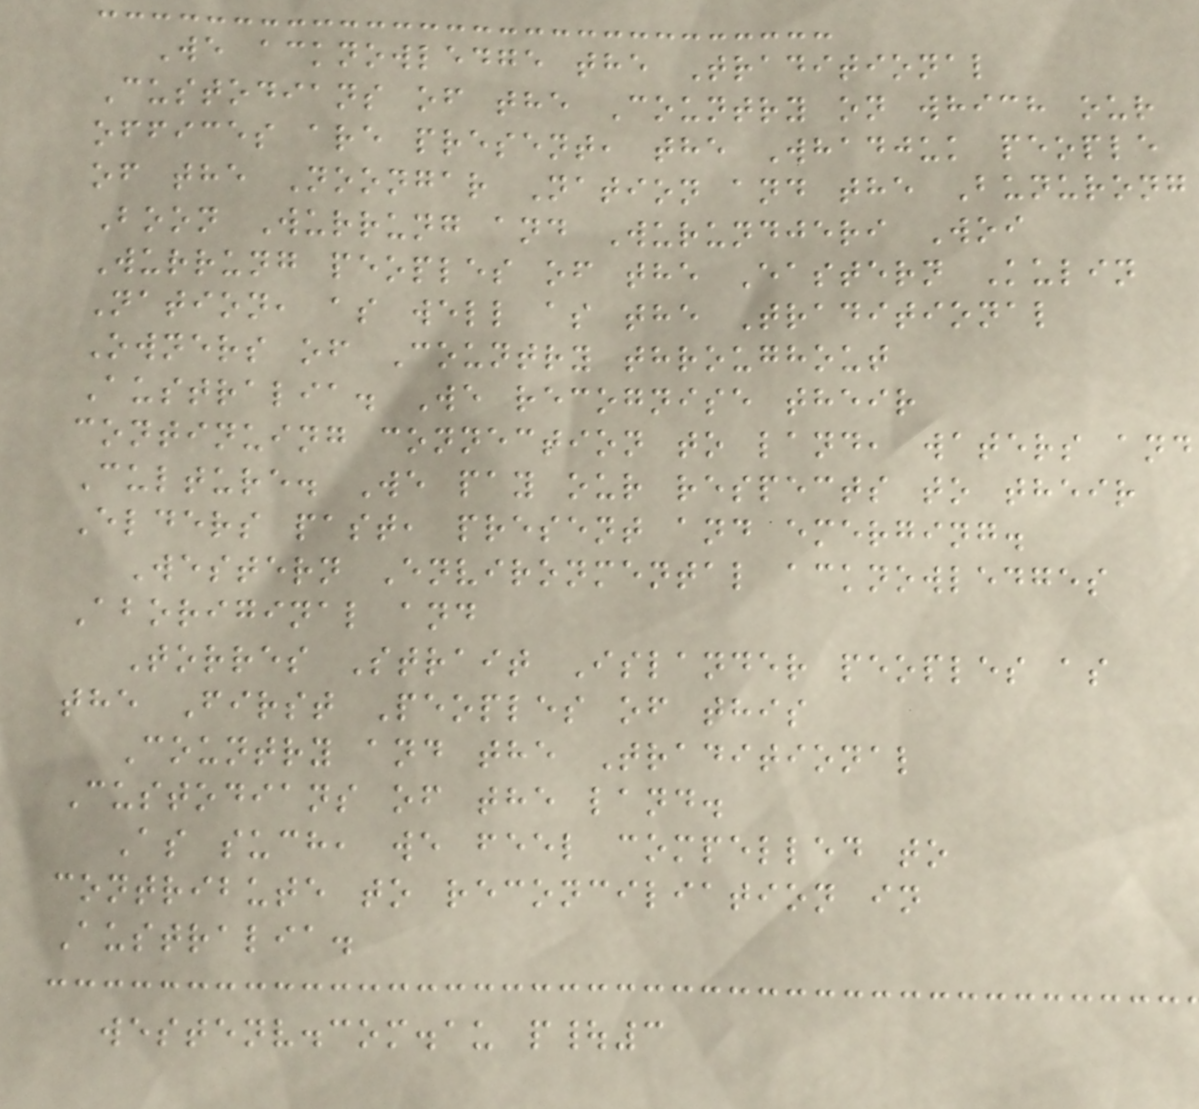We acknowledge the Traditional
Custodians of the Country on which our
offices are present, the Whadjuk people
of the Noongar Nation and the Bunurong
Boon Wurrung and Wurundjeri Woi
Wurrung peoples of the Eastern Kulin
Nation, as well as the Traditional
Owners of Country throughout
Australia. We recognise their
continuing connection to land, waters and
Culture. We pay our respects to their
Elders past, present and emerging.
Western Environmental acknowledges
Aboriginal and
Torres Strait Islander peoples as
the First Peoples of this
Country and the Traditional
Custodians of the land.
As such, we feel compelled to
contribute to reconciliation in
Australia.
westenv.com.au p|3
